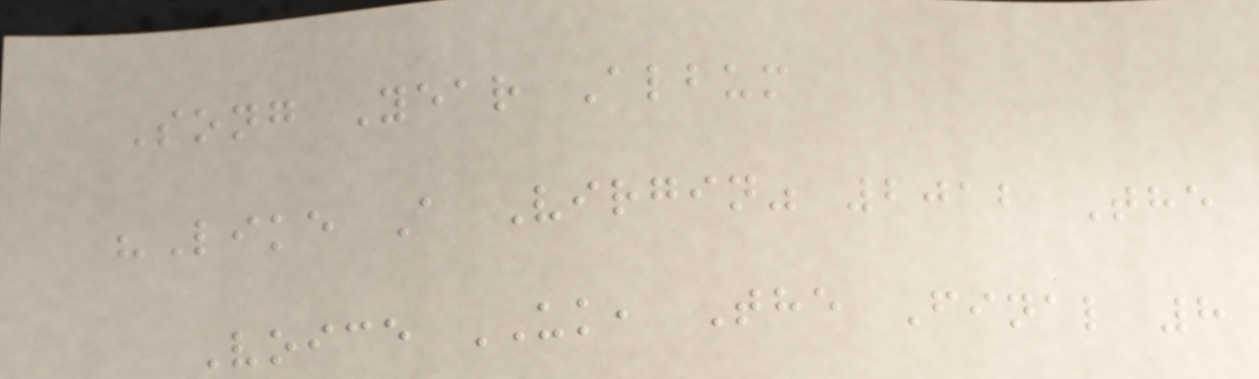Song Year Album
"Like A Virgin" 2012 The
Voice UK, The Final 8
